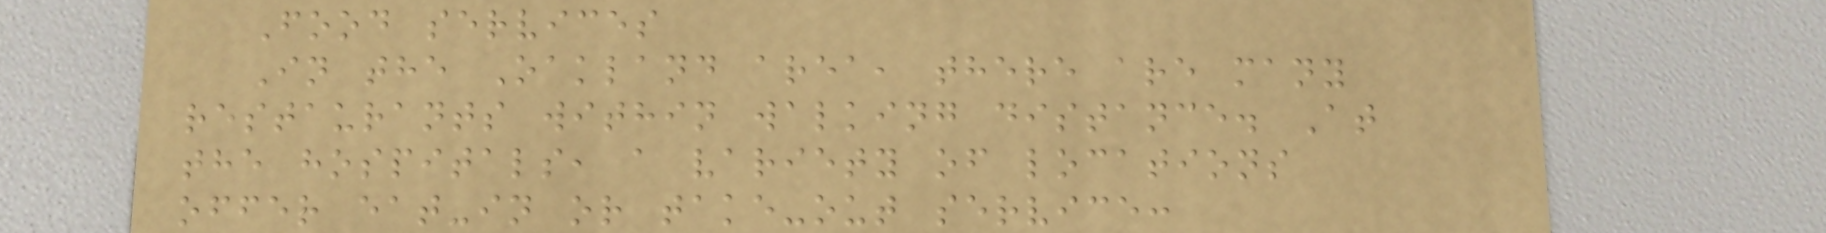Food services
In the Oakland area, there are many
restaurants within walking distance. At
the hospitals, a variety of locations
offer eat-in or take-out service:
